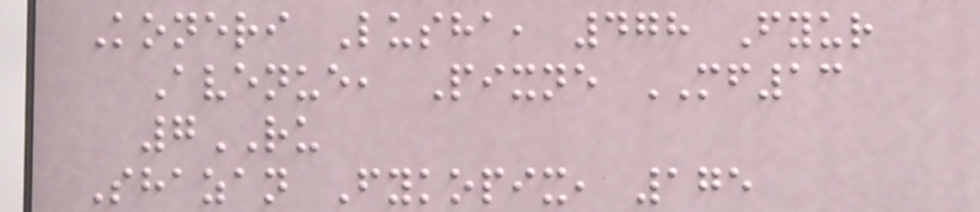Koneri Lusha, 478 Fyur
Avenue, Pixne MF13
7RU
Shazan Fykopix, 175
